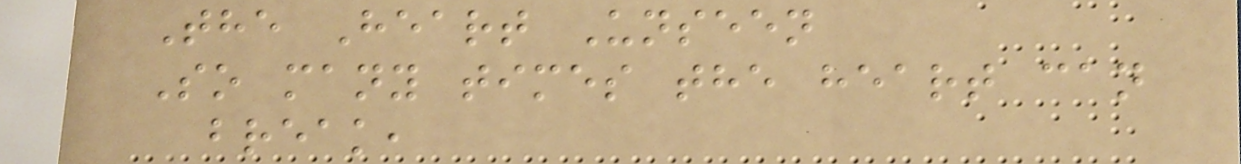The Heart Unseen
So many times the heart can
break,
